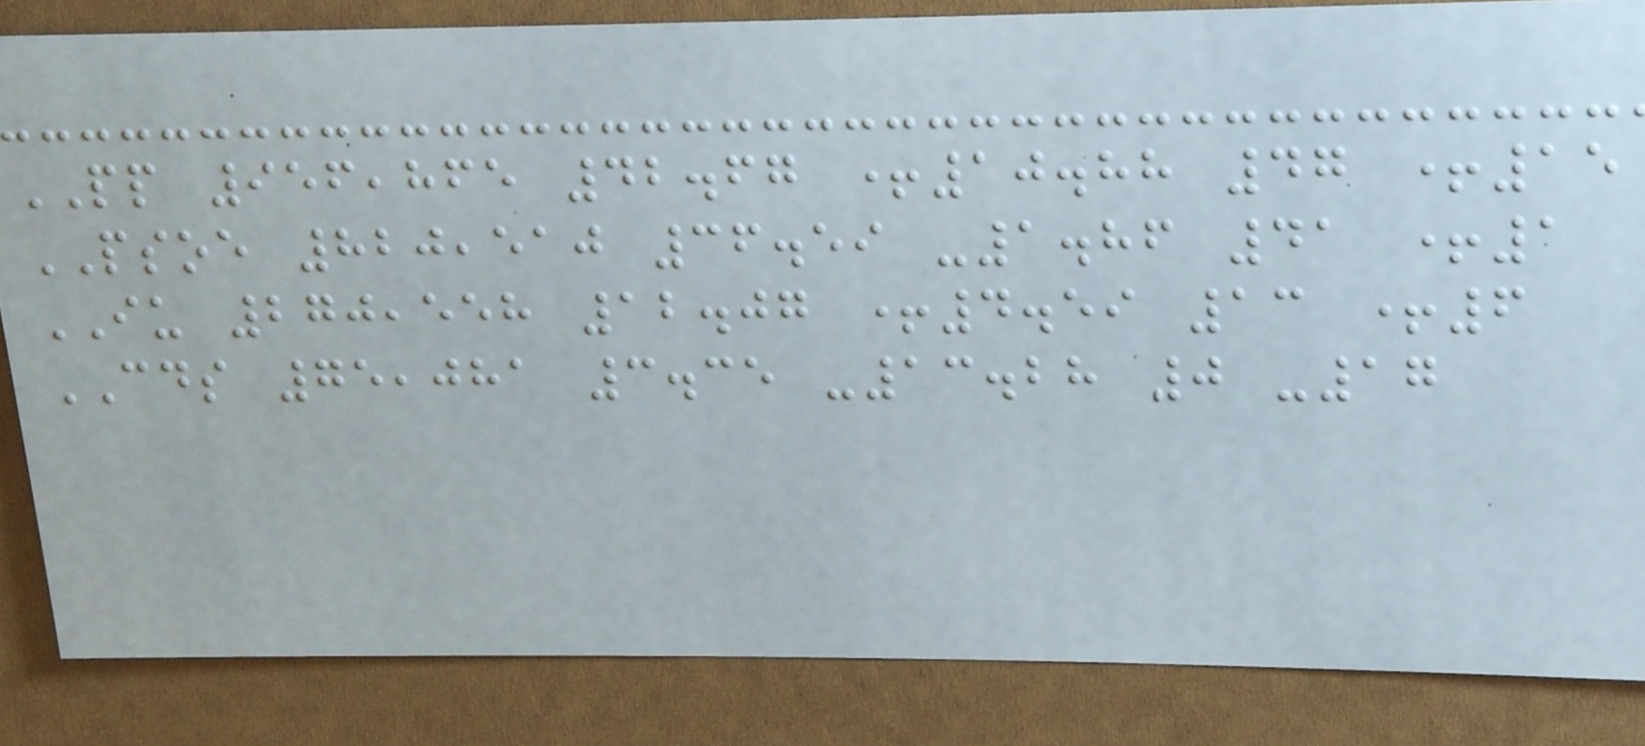PP 956,865 42.67 +10.88 47 +15
PSOE 820,510 36.59 -1.86 41 +1
IU 270,558 12.07 +4.59 13 +6
CDS 75,081 3.35 -13.28 0 -17
